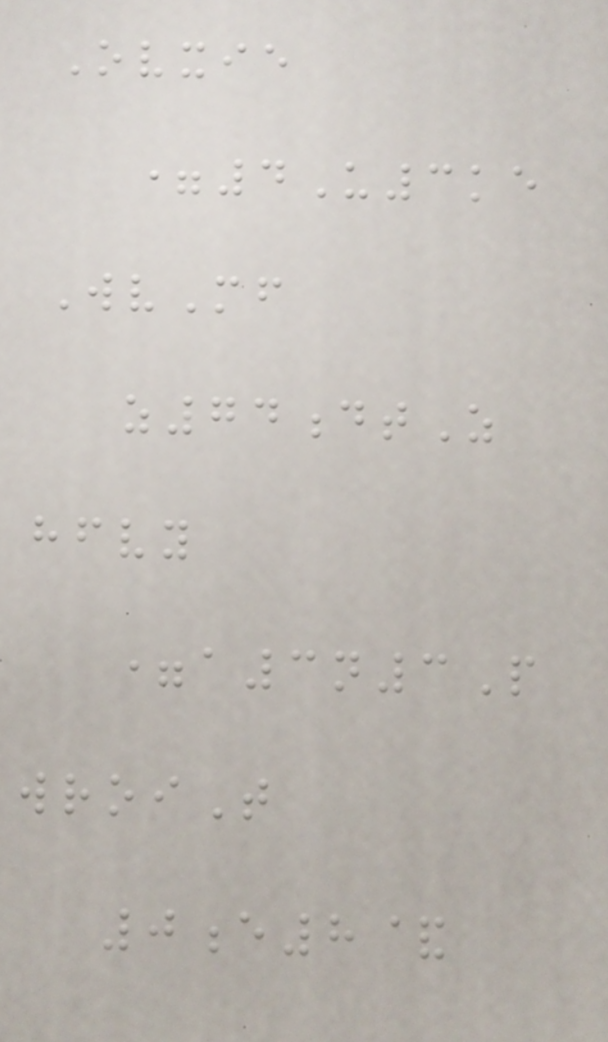Ovxie
=4U3ke
WvMf
z74dtZ
hfvy
=a3n3P
wroiT
0e8&
